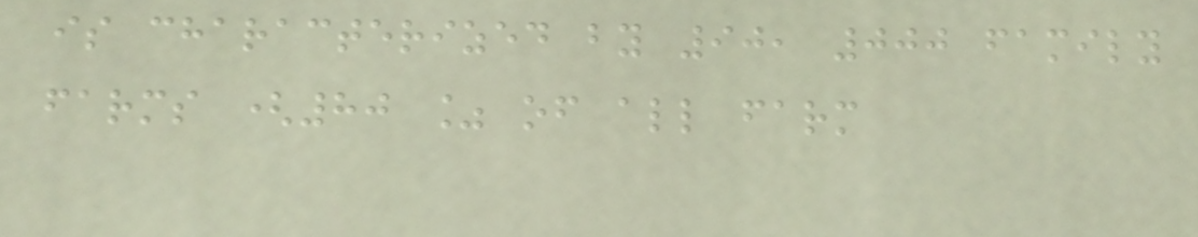is characterized by 90, 000 family
farms (80 % of all farm
